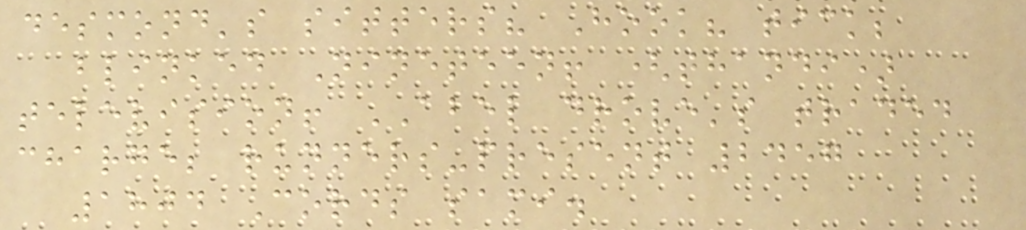desmond's sitters? Hook? tick;
blinked Nineteen! (thandi)
television! ABEL drove's traded
charge; runners-present 2457
1804 Cords sami.
